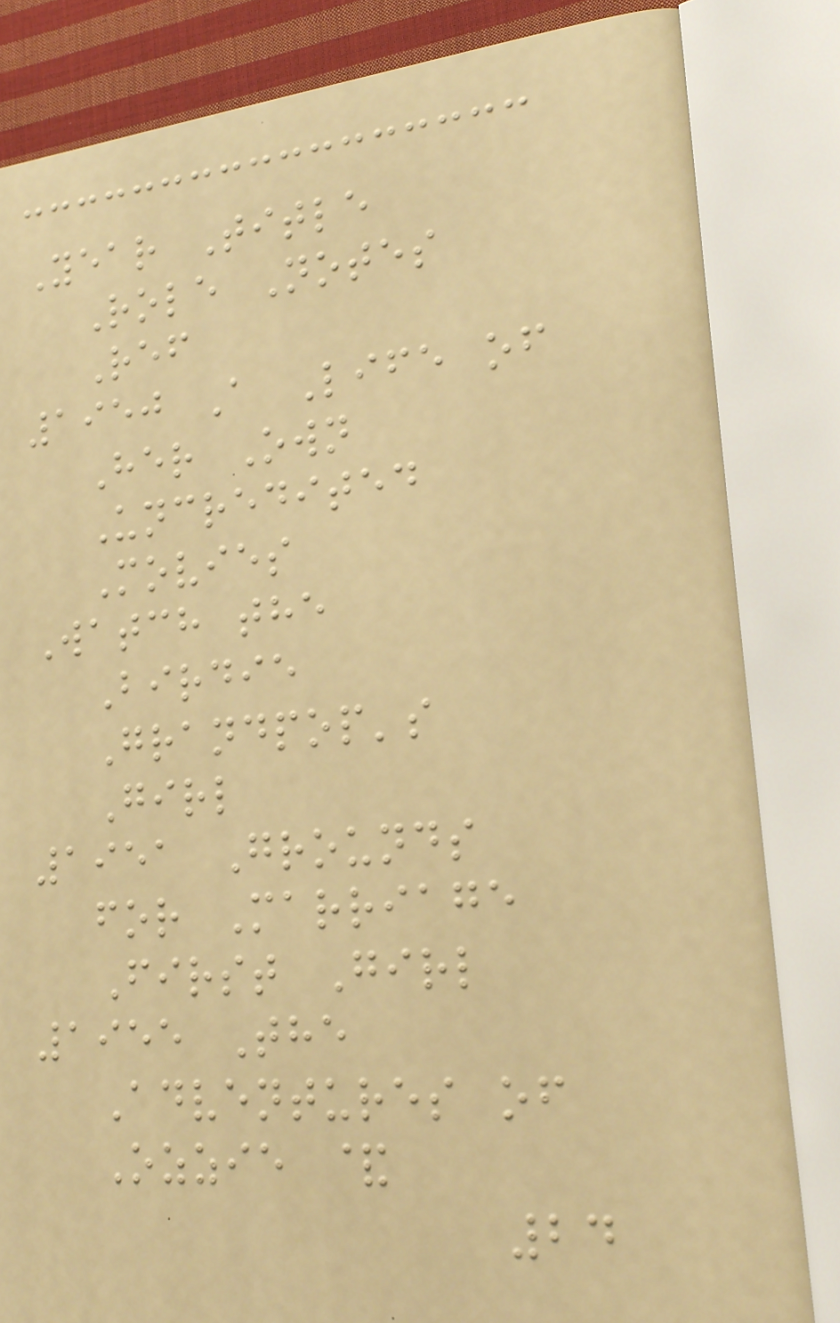Year Title
Role Notes
Ref
1950 A Life of
Her Own
Uncredited
Movies
Watch the
Birdie
Grandpop's
Girl
1951 Grounds
for Marriage
First Girl
1955 The
Adventures of
Ozzie &
24
